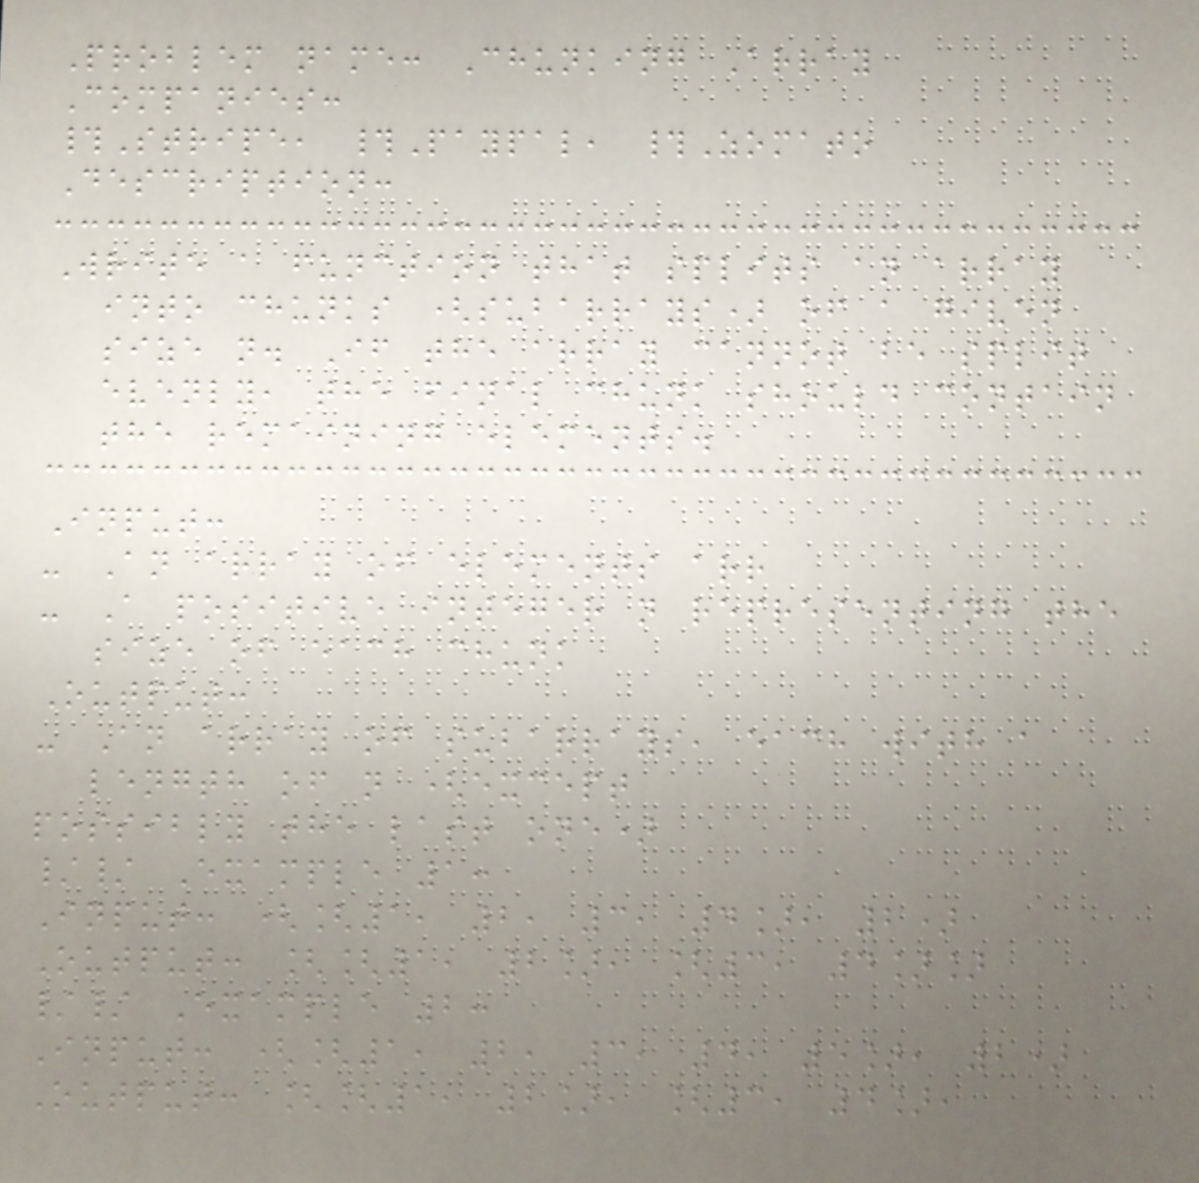Problem name: Chunking Array
Companies:
#Stripe, #Paypal, #Zomato
Description:
Write a function that splits an array
into chunks (subarrays) of a given
size n. If the array cannot be split
evenly, the final chunk should contain
the remaining elements.
Input:
- An array of elements arr
- A positive integer n representing the
size of each chunk
Output:
- An array of subarrays, each with a
length of n (except
possibly the last one)
// Example 1:
Input: ([1, 2, 3, 4], 2)
Output: [[1, 2], [3, 4]]
// Example 2:
Input: ([1, 2, 3, 4, 5], 2)
Output: [[1, 2], [3, 4],
